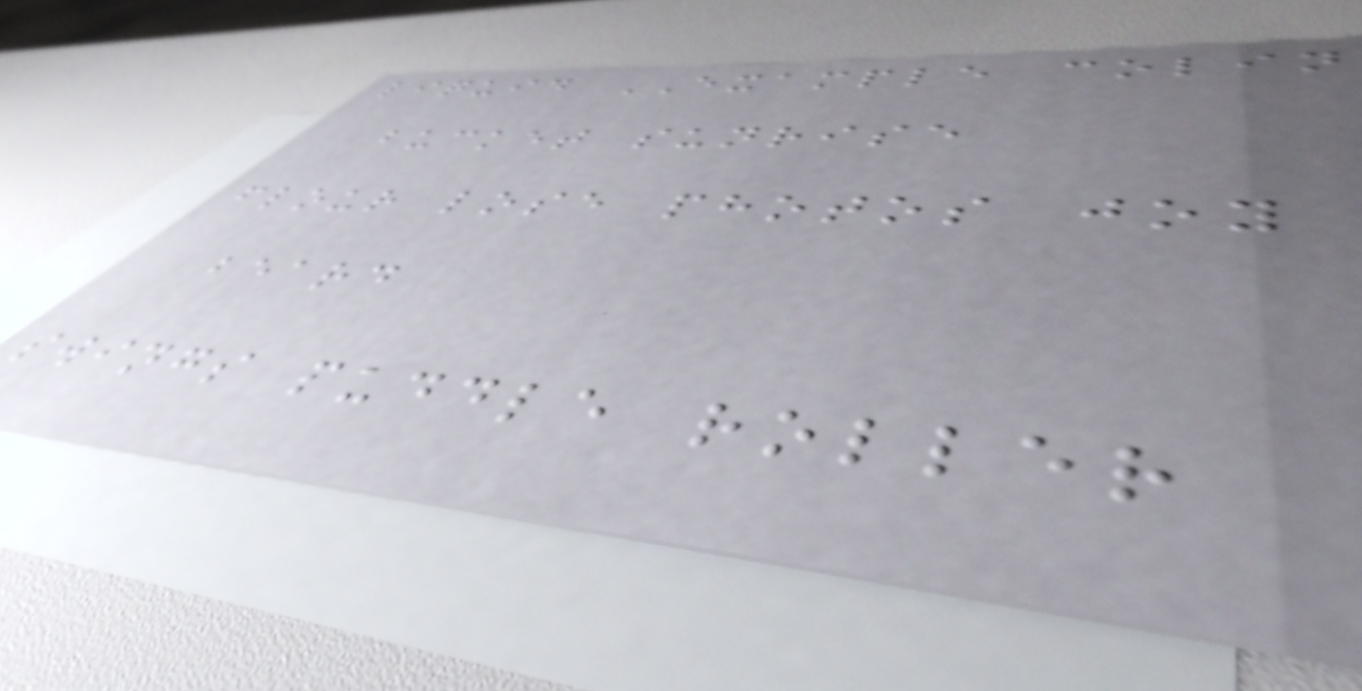liquid EXAMPLE colin
bucket sunrise
flour lose photos joy
beard
swings puddle roller
